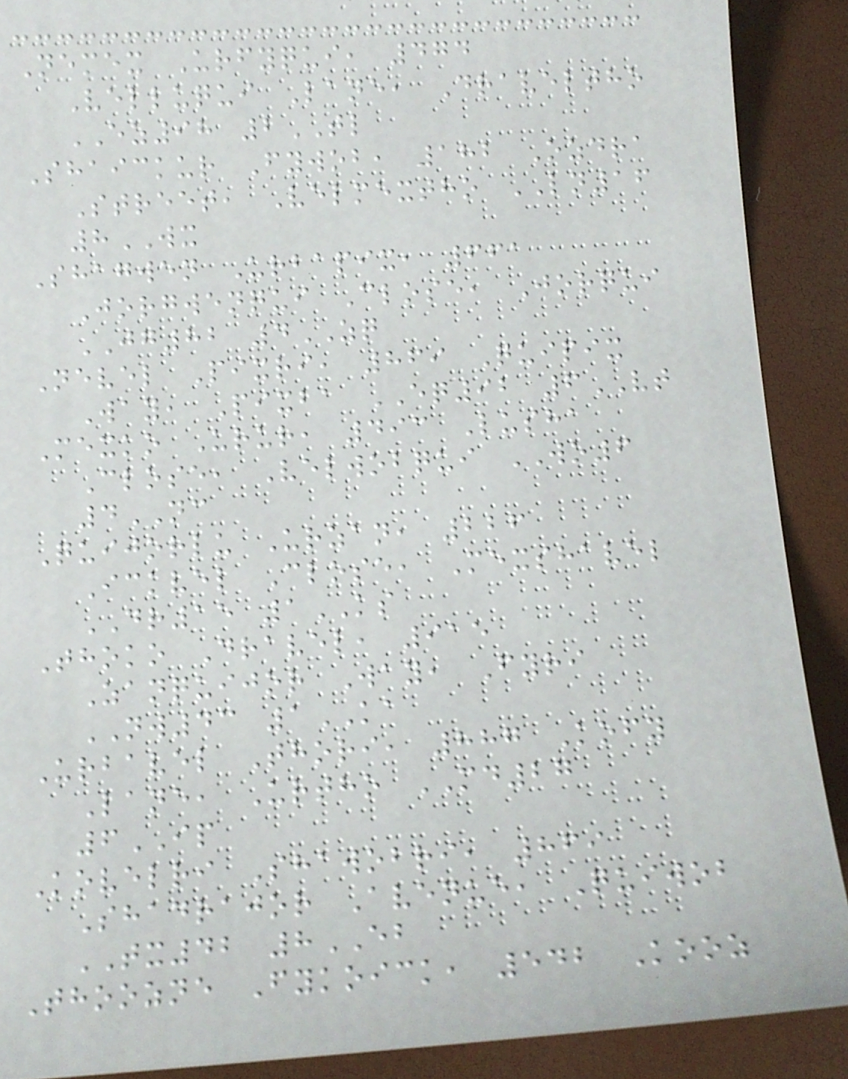Nemex Urfyqui, 474
Velluqui Lane, Draveltho
EZ98 2TL
Shaickur Fywob, 182 Ozdra
Street, Velmextho LN16
8WX
Shagwen Urbapix, 661
Jorgwenqui Close, Jorqui
JG82 4ZQ
Nevel Pixri, 869 Quipix
Way, Pixba EQ92 6VT
Mexko Urur, 493 Lusha
Close, Velwobqui WO6
4NC
Quijorlu Urzan, 226
Ickvel Close, Mexshavel
DR15 1KS
Thoko Dravel, 915
Zanquijor Way, Fyri
NW43 1KA
Urbavel Thori, 887 Kofy
Lane, Urtho MD27
6IP
Kovelri Shawobri, 869
Shadrajor Avenue, Quiwob
TX42 8EB
Thoozne Fykoick, 542 Kooz
